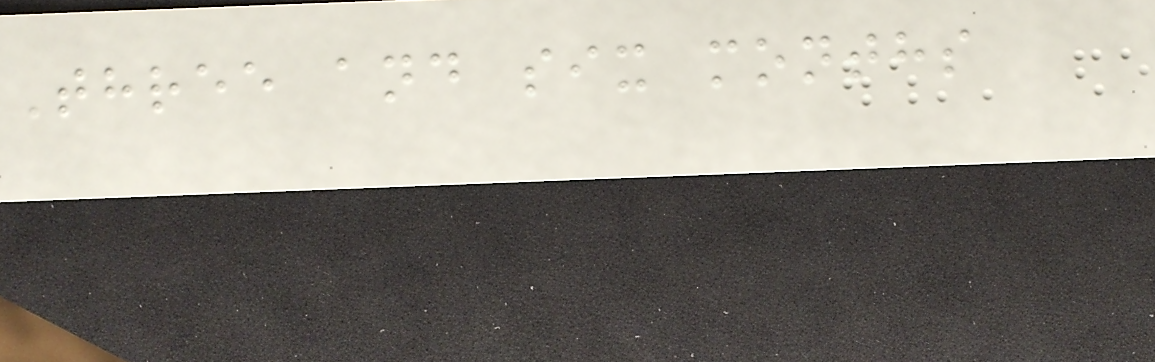Three and six months
